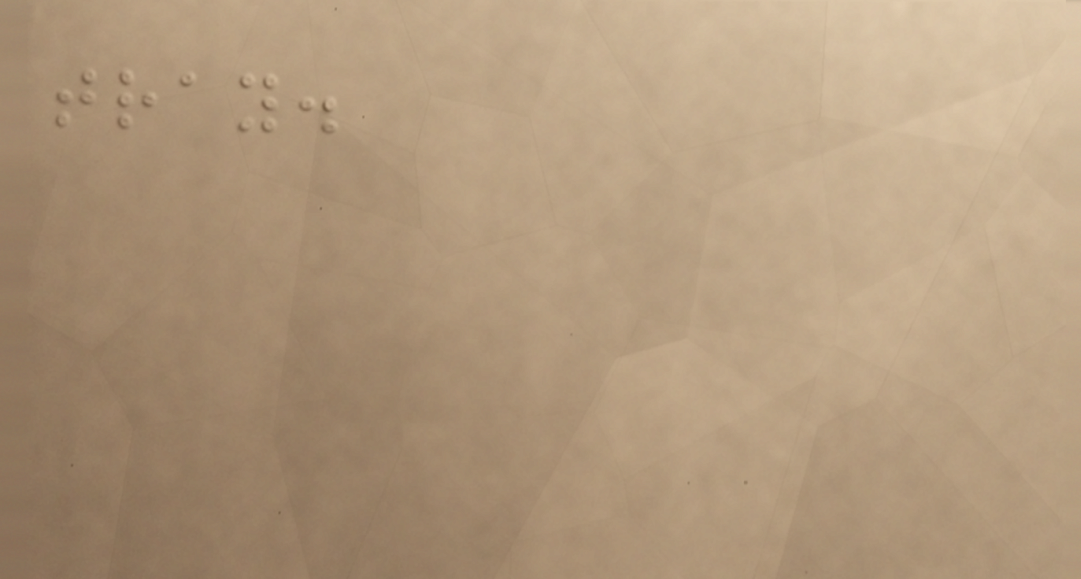tray.
